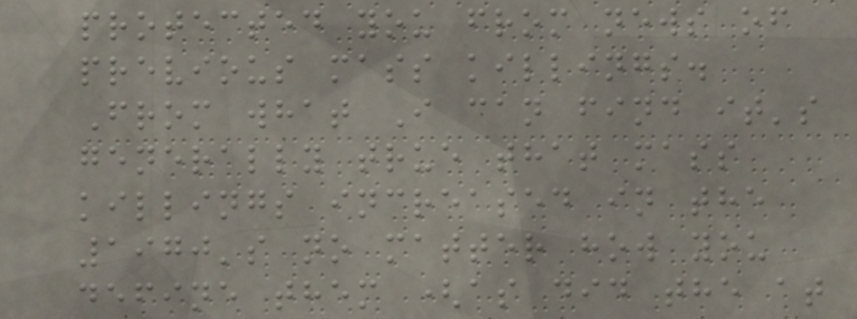protected you from news of
previous mass killings.
From what I can find it's
generally true that mass
killings increased in the
1970's no matter how you
define them (as did the at
